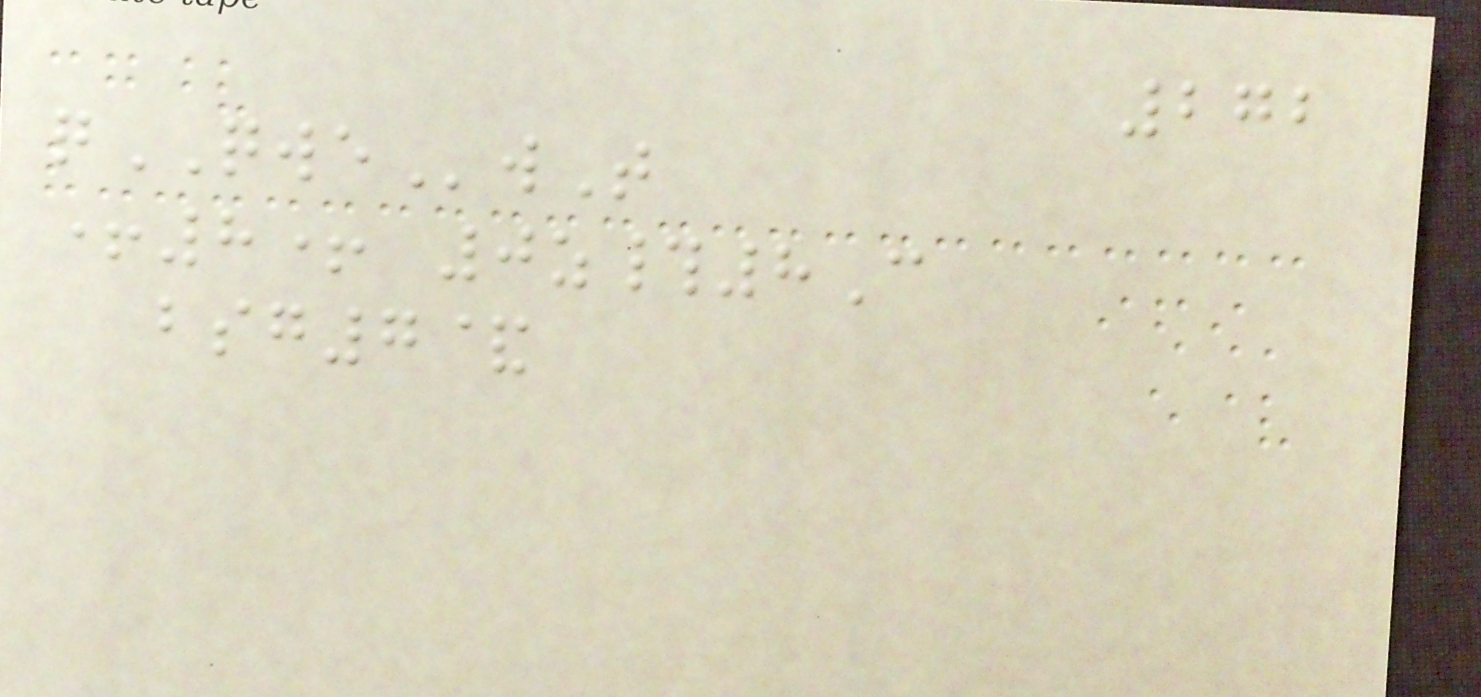272
qQWEwT
+8+ 0z#8C
bsg7&
